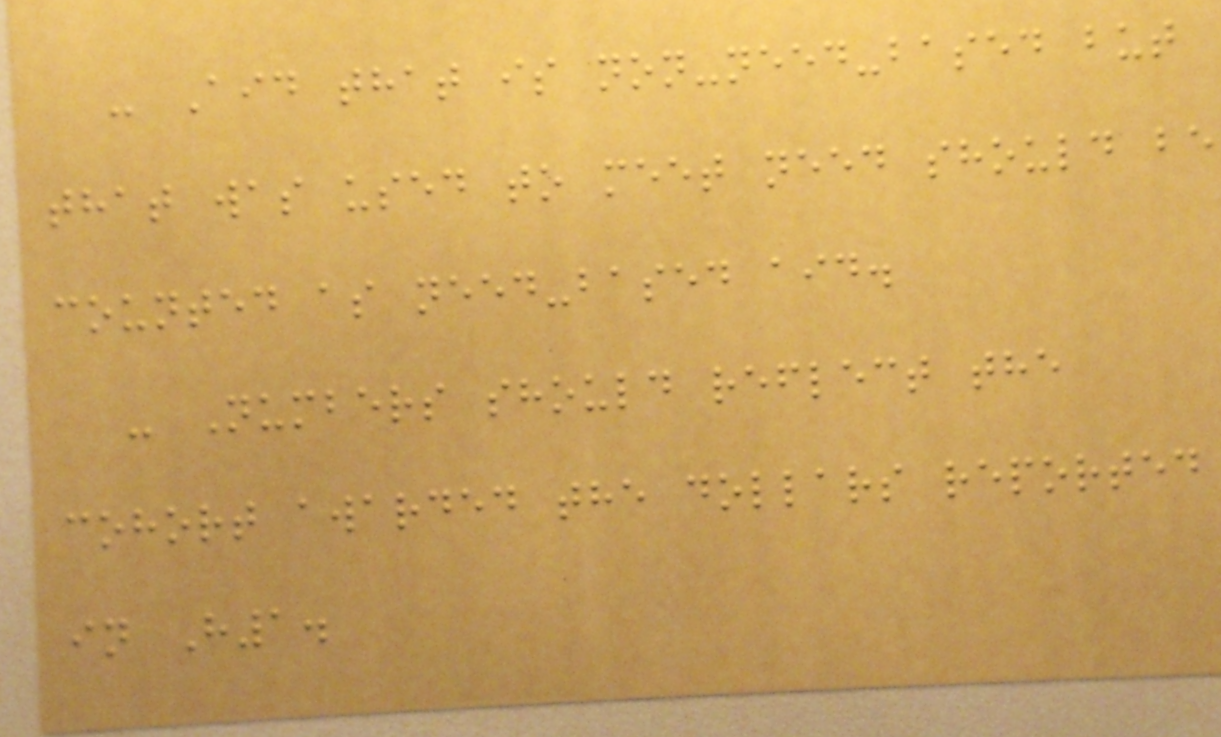- Aid that is non-need-based but
that was used to meet need should be
counted as need-based aid.
- Numbers should reflect the
cohort awarded the dollars reported
in H1.
